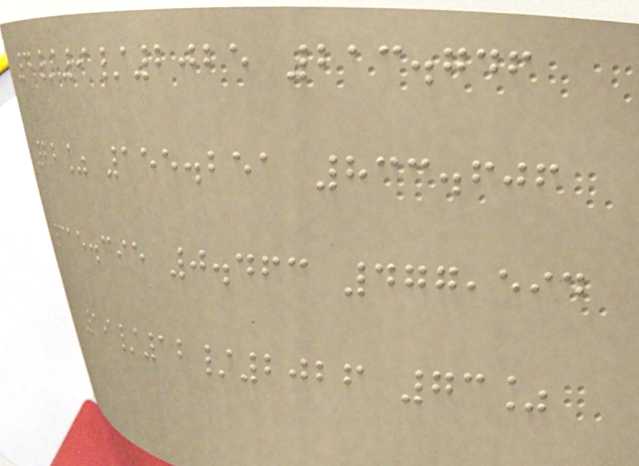4/9/2025 213.746
22% 155.251 833.606
315.395 0.463 477,594
19/12/2026 73%
